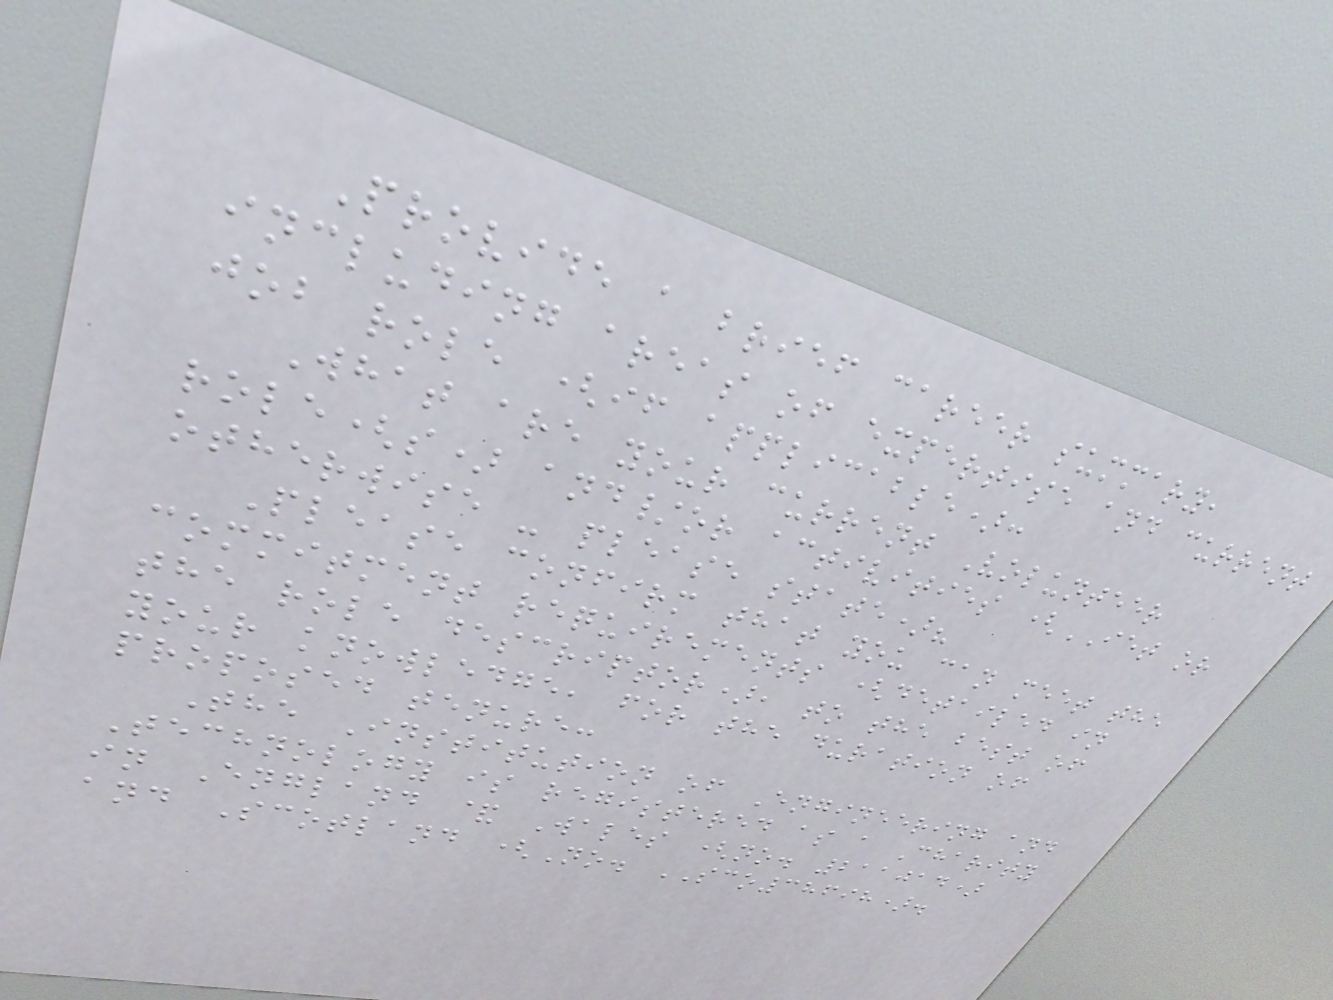Provide a brief career summary,
including areas of expertise and current
job role (if applicable):
What are your current Volunteer
role(s) and/or activities (IET or
otherwise - please state)?
Please confirm that you can meet the
commitment requirements (detailed in
the role descriptor), to the best of
your knowledge, for the duration of
proposed tenure:
The Institution of Engineering and
Technology is registered as a Charity
in England & Wales (no. 211014)
and Scotland (No. SCO38698).
